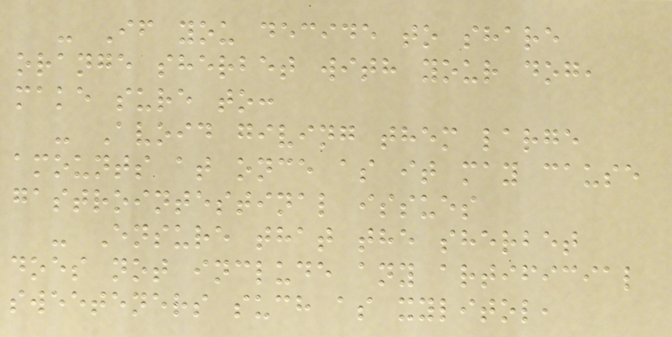- If you decide to share
orange sherbet with your dog,
make sure to:
- Avoid giving them large
amounts at once as it may cause
gastrointestinal issues
- Ensure that the sherbet
does not include any artificial
sweeteners such as xylitol,
